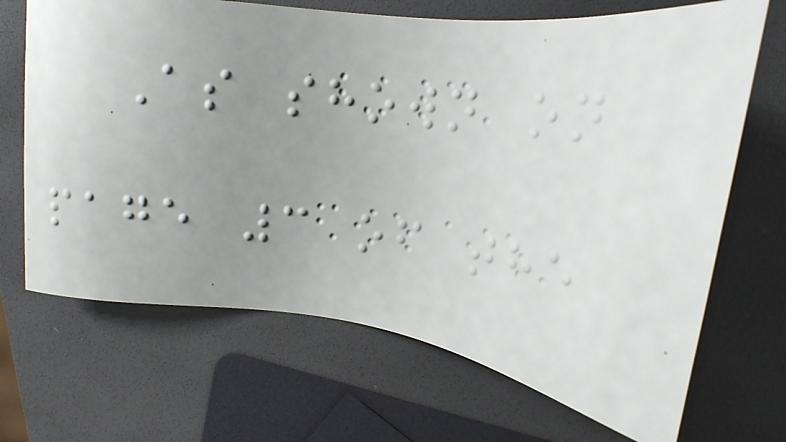As shown on
page 3 of the
